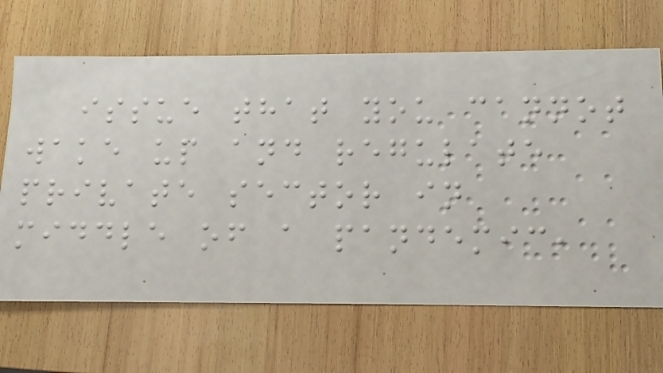issue that you cannot
wake up and regulate
private sector in
middle of a pandemic,
